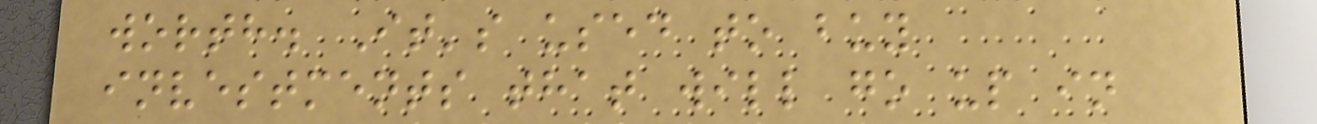worth. It's used to buy
investments that will go up in
